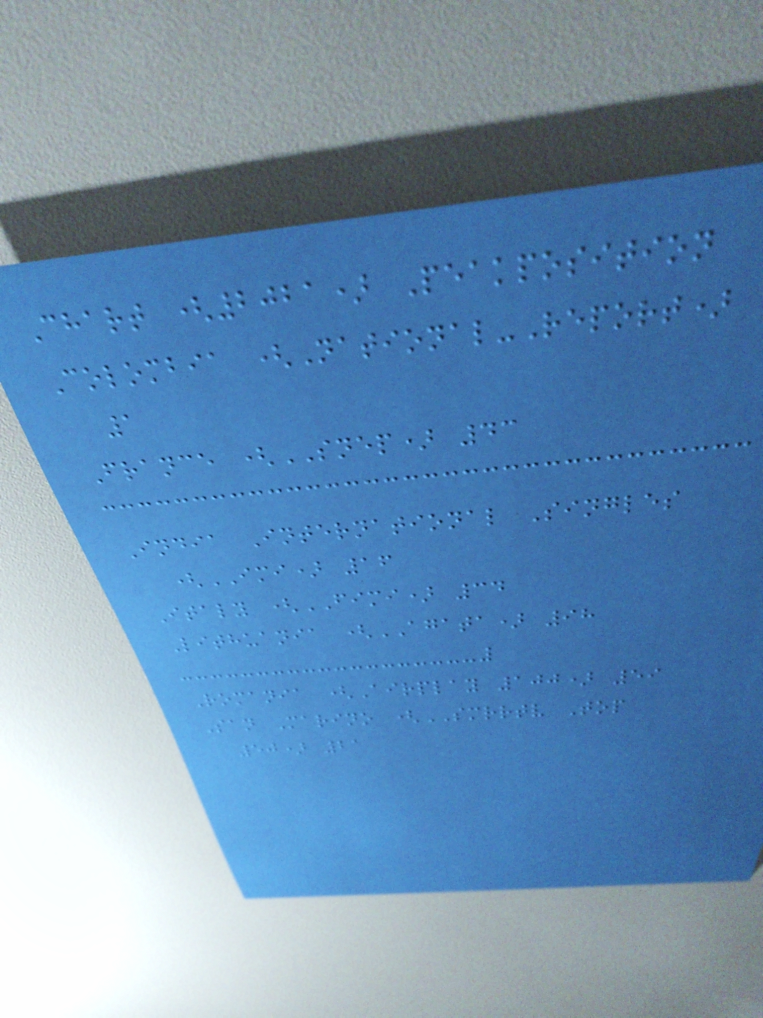Chart (2021) Peakposition
Colombia (National-Report)
1
France (SNEP) 43
India International Singles
(IMI) 16
Italy (FIMI) 34
Lithuania (AGATA) 98
Romania (Airplay 100) 59
San Marino (SMRRTV Top
50) 21
